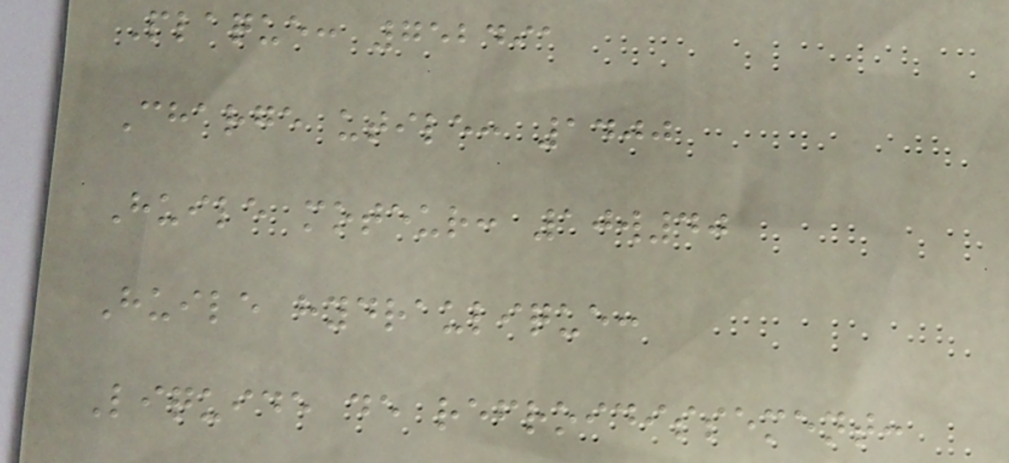Plaque: 752491
Charge utile: 1400
Huile moteur: 10w40
Huile hydraulique:
Liquide de refroidissement:
